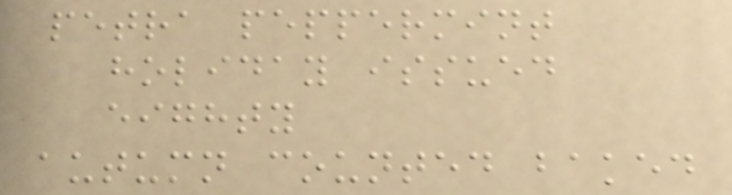petra peppermint
holiday issued
eighty
autumn counted baked
